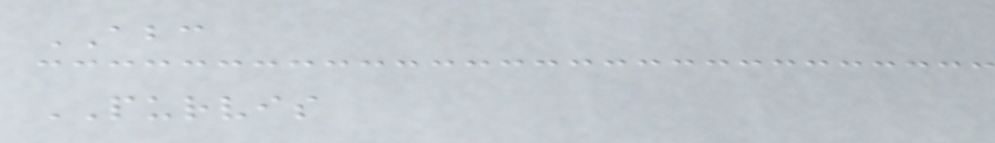ABC
PURVIS
